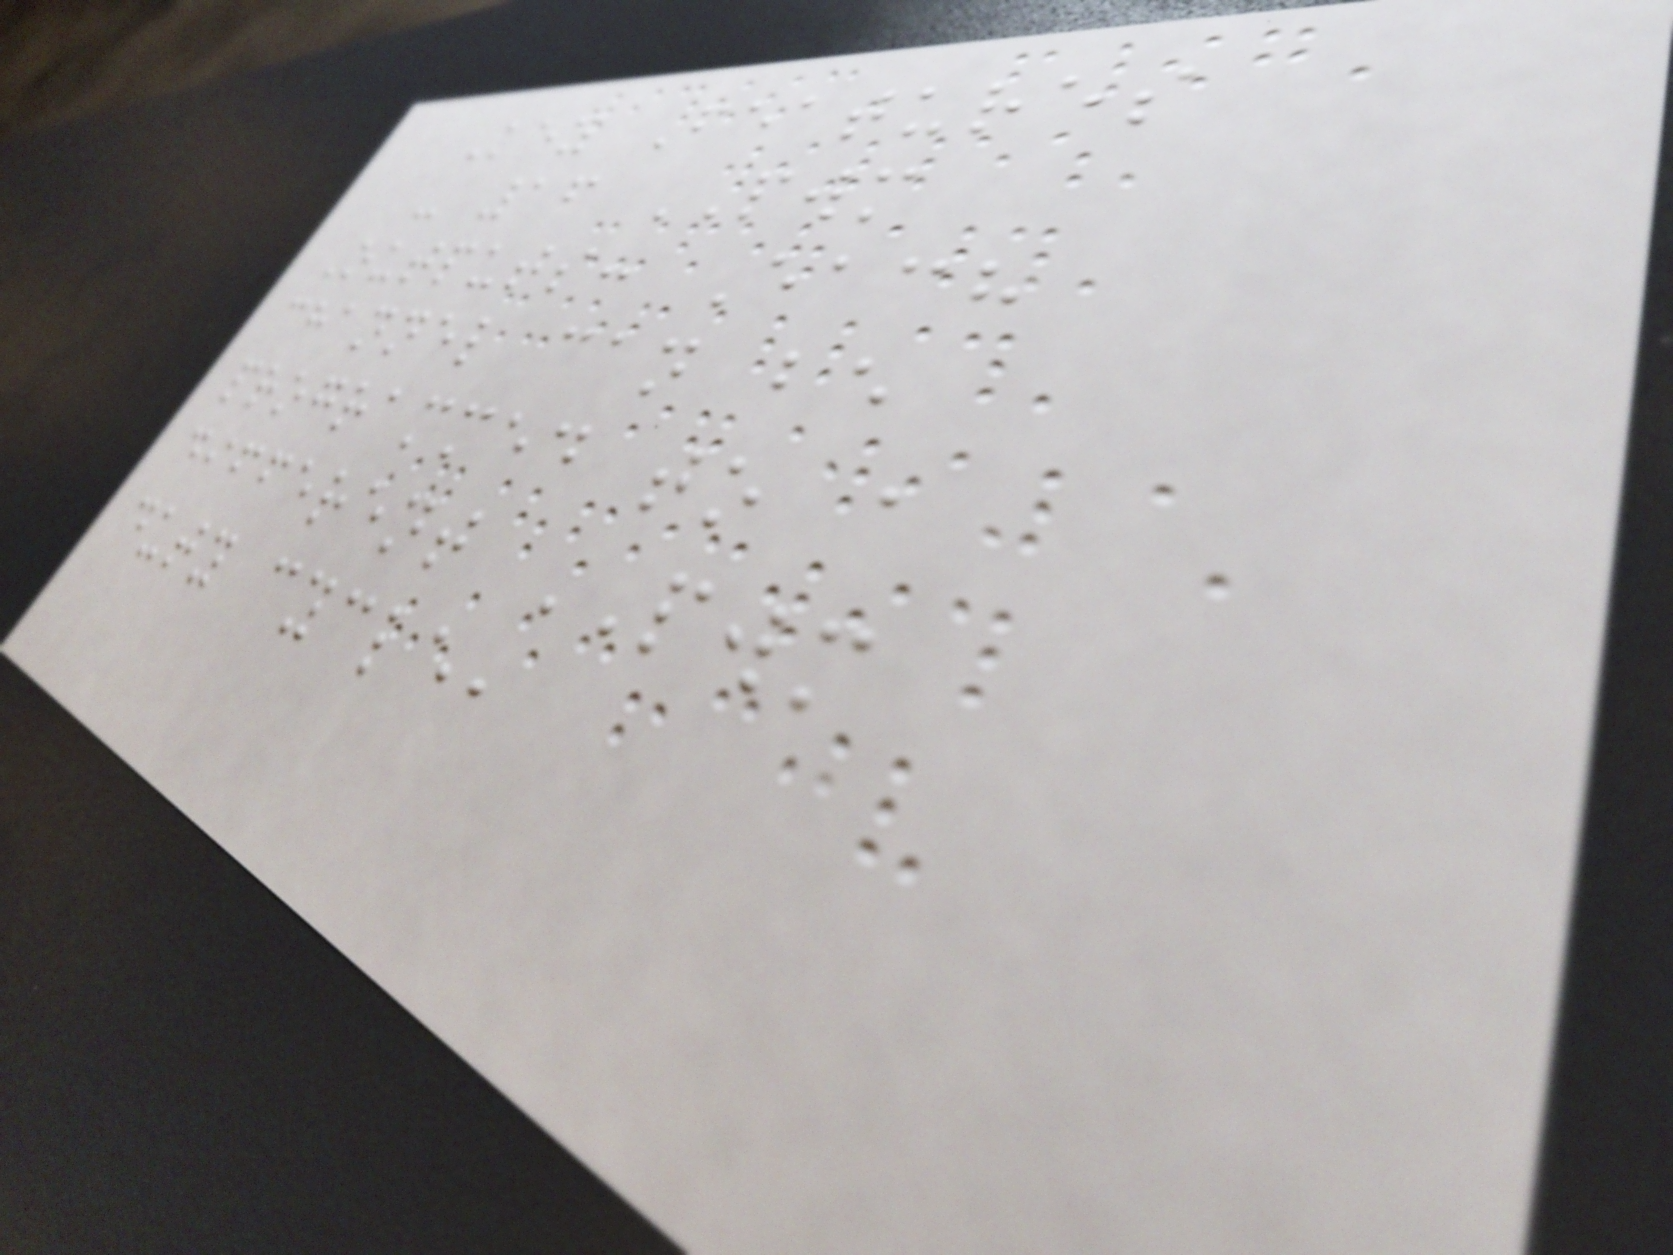Key Features
- 16 PWM
Outputs: Each
channel can be
programmed to a
different PWM
duty cycle,
